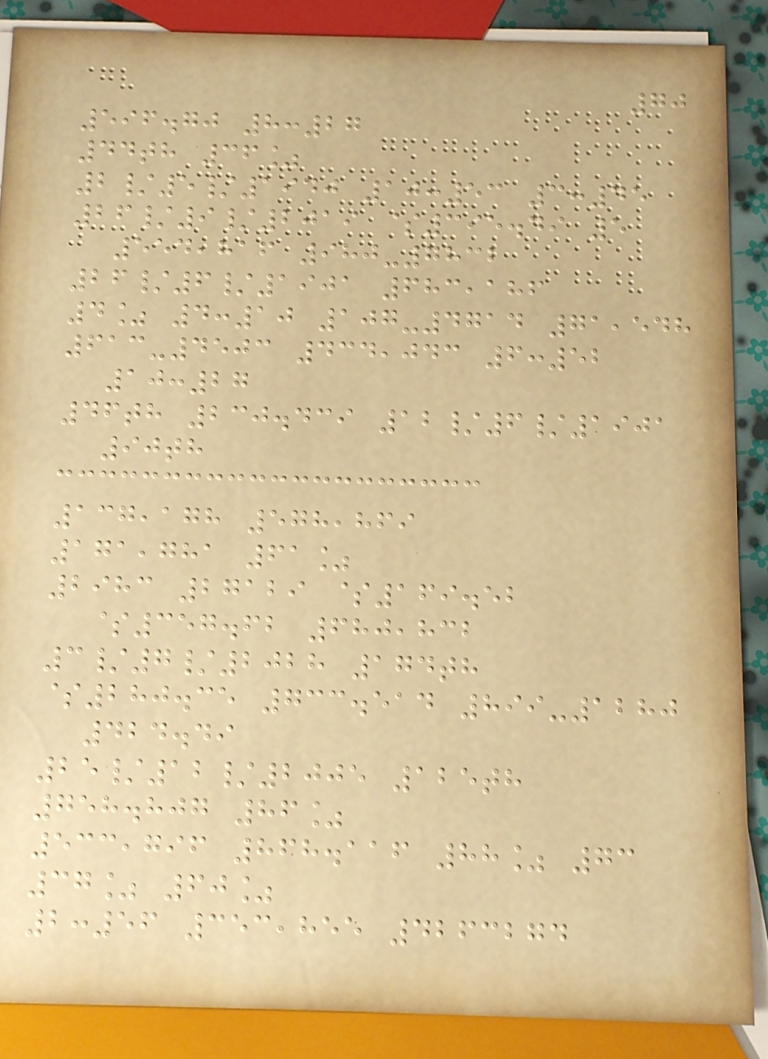70
596.70 8:27
44th 36%
2/5/1940 10:53 3:45
26/9/2019 $395.49 5
554,816 980-7832
26/6/1901 683,186
4% 4:10 107-4714 71,548
613-4503 434,043 6:52
10:27
46th 230.439 12/6/1901
90th
137,178 578,869
171,781 61%
2983 27129 $169.52
$357.62 680,832
3/7/2028 174th
$280.35 733.514 899-1280
424.49
25/12/2005 125th
758.807 86%
533,796 868.116 88% 73
37% 60%
2:56 353,855 4263274
